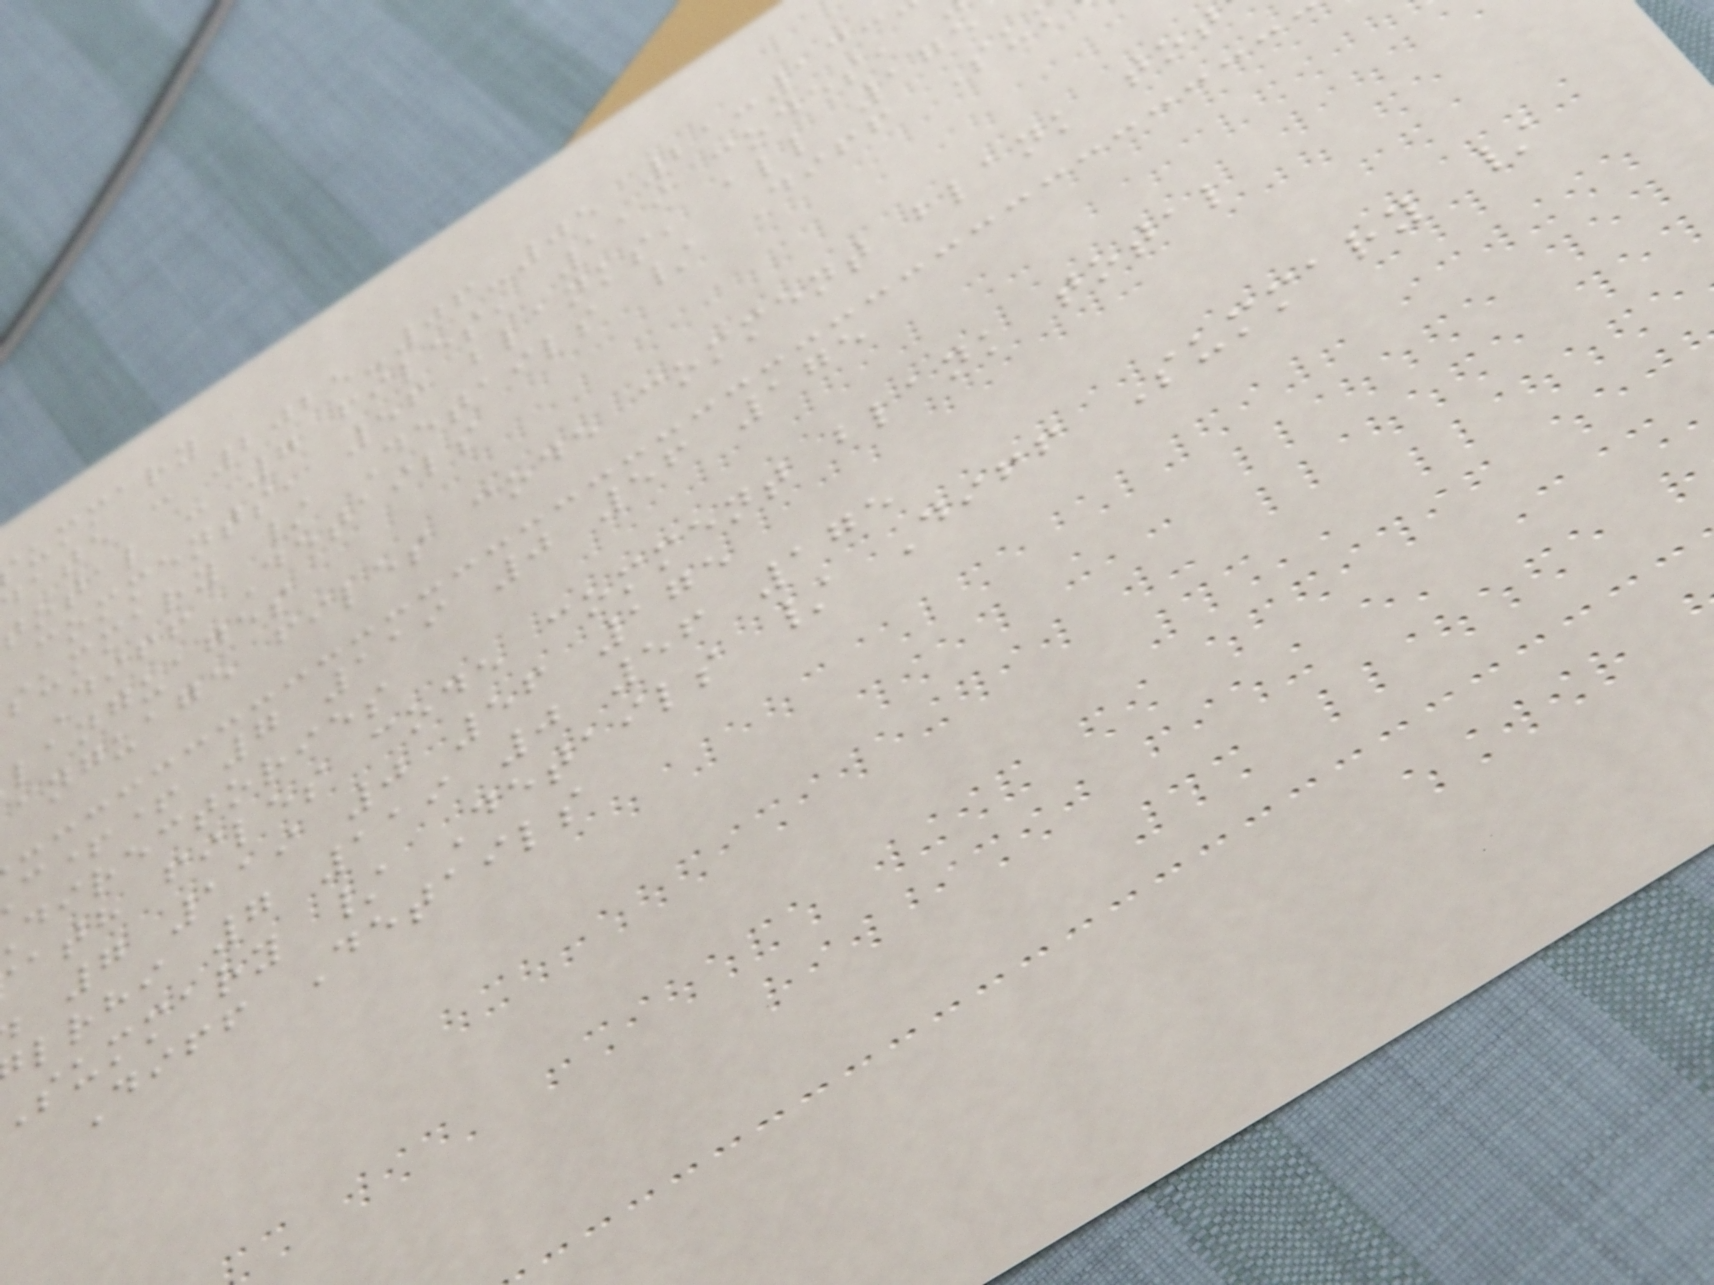ummary
date : 2025-06-05 21:13:
total : 7 files, 119 codes,
comments, 56 blanks, all 175
summary / Details / Diff Su
Diff Details
languages
anguage files code comment blank tot
c++ 7 119 0 56 175
directories
ath files code comment blank total
7 119 0 56 175
lrhi 7 119 0 56 175
summary / Details / Diff Summary /
Diff Details
